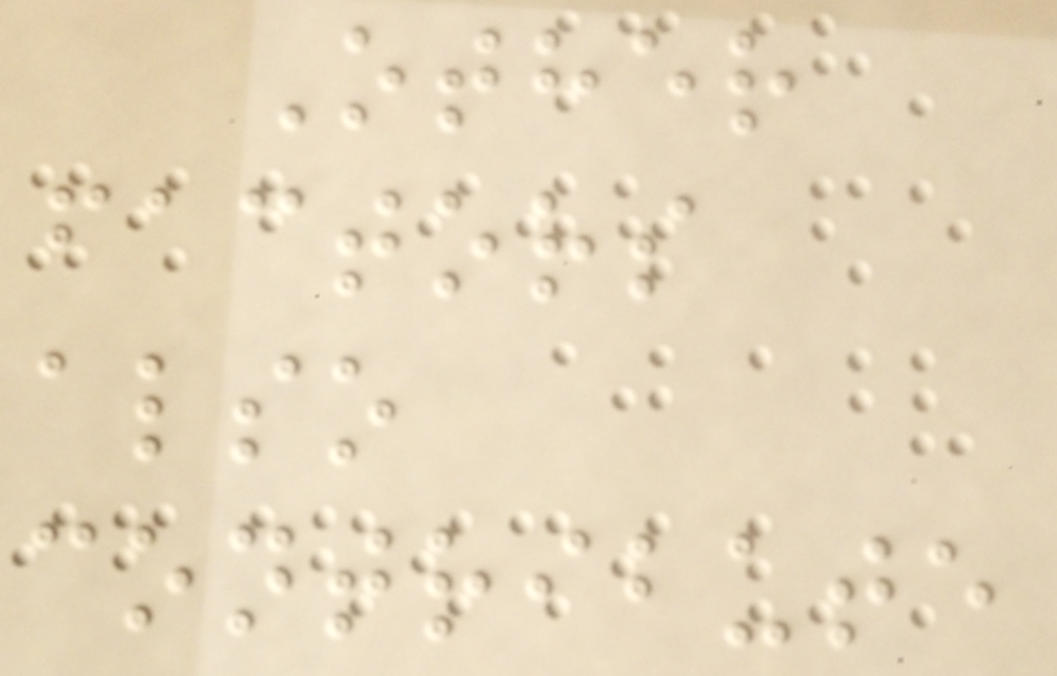Other
factors
also
contribute
